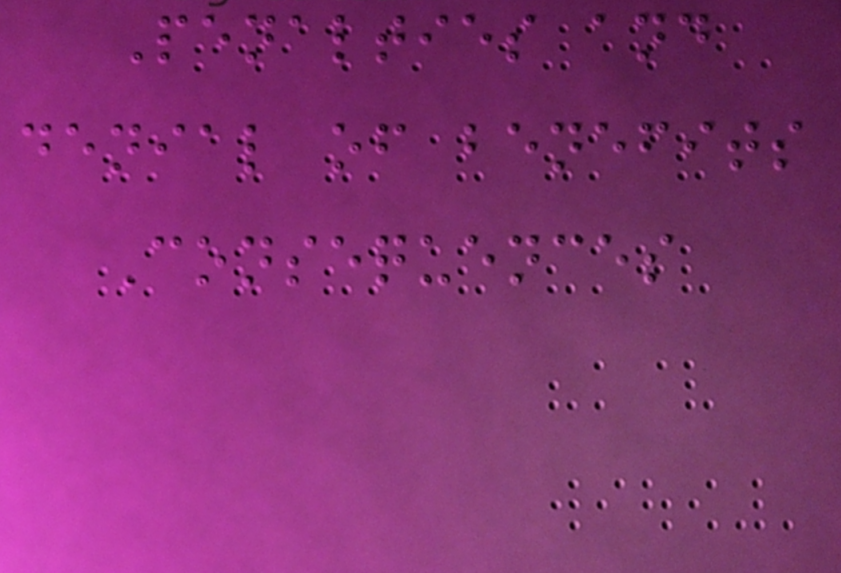Penalties and
denial of benefits
Consequences
